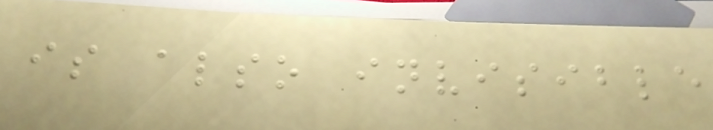is also invisible
